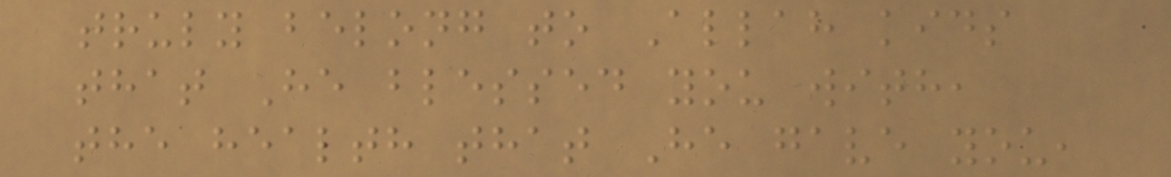truly belong to Allah kids
that He blessed you with,
the health that He gave you,
